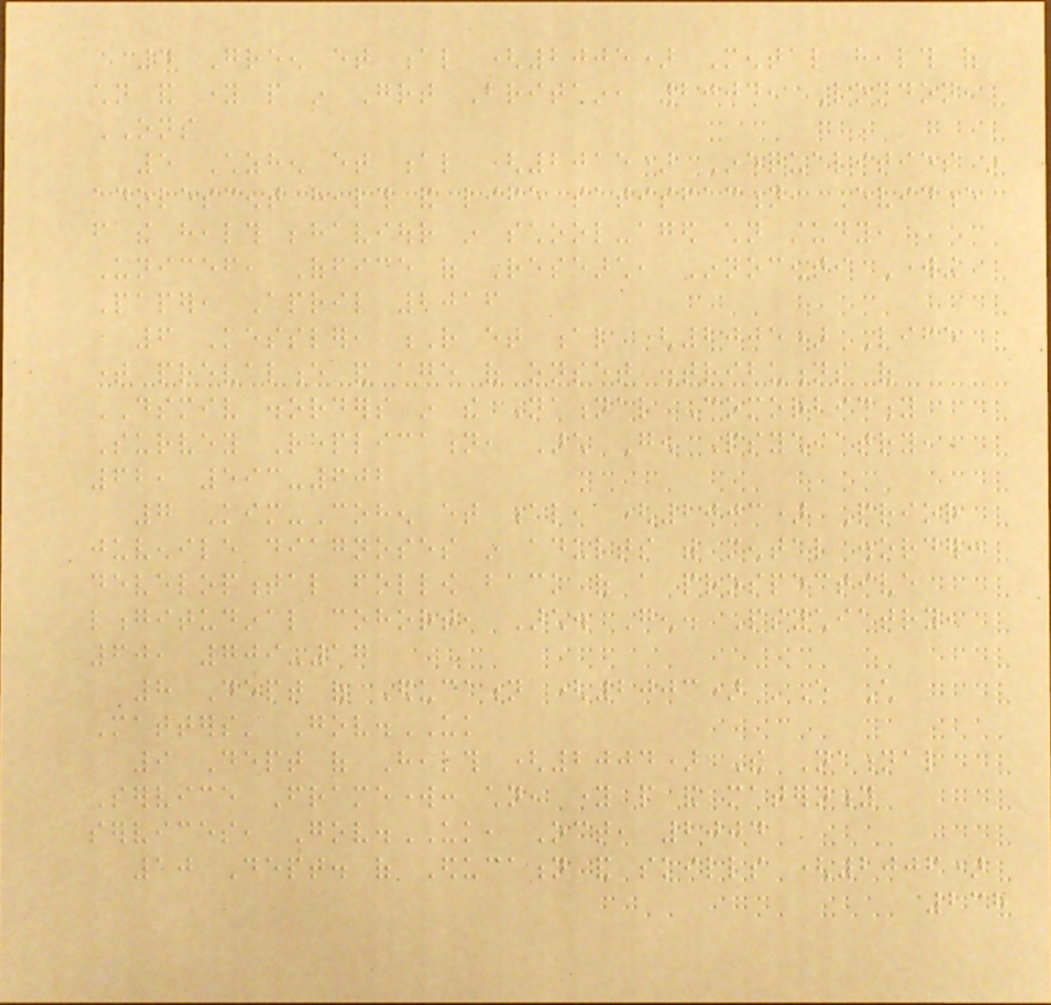4 Green et al (2005) Mental health of
children and young people in Great Britain, 2004, London,
ONS
5 Chzhen et al (2015) Inequalities in
adolescent health and life satisfaction, Evidence
from the health behaviour in school-aged children study,
Unicef, Office of Research, Innocenti Working
Paper, April 2016
6 Kessler, R et al (2005) Life
time prevalence and age of onset distributions of
DSMIV disorders in the National Comorbidity
Survey Replication, Arch Gen Psychiatry,
62, 593-602
7 Kim-Cohen et al, (2003) Prior
juvenile diagnoses in adults with mental disorder:
developmental follow back of a prospective
longitudinal cohort, Arch. Gen. Psychiatry,
60, 709-17
8 Dept of Education (2003) 'Every Child
Matters' Gov.UK
9 Dept of Health (2004) The National
Service Framework: children, young people and maternity
services, Gov.UK, Oct, 2004
10 Dept. of Education and skills (2006)
238
